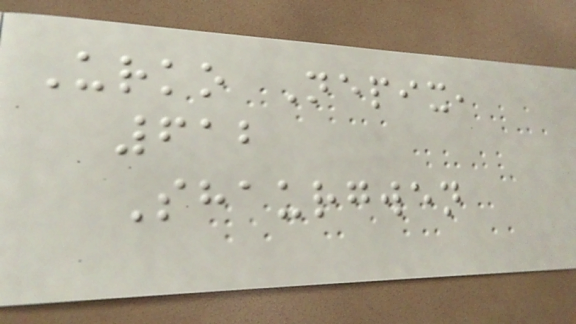Urko Nepix,
612
Shaurgwen
